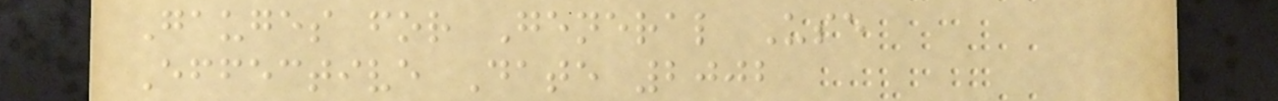Gauges for General Use
Effective Date 2002
